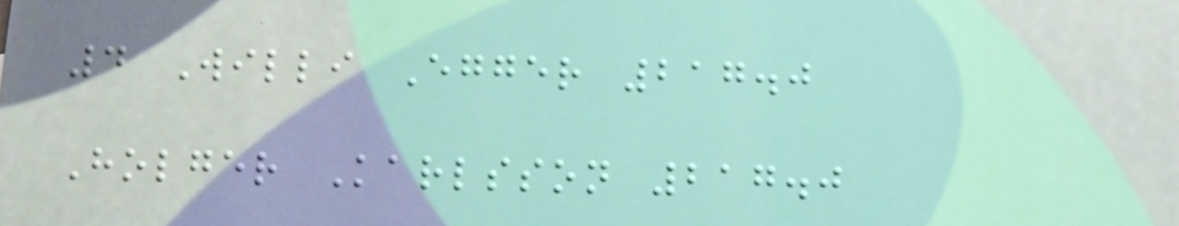4 Willi Egger 217.0
Holger Karlsson 217.0
